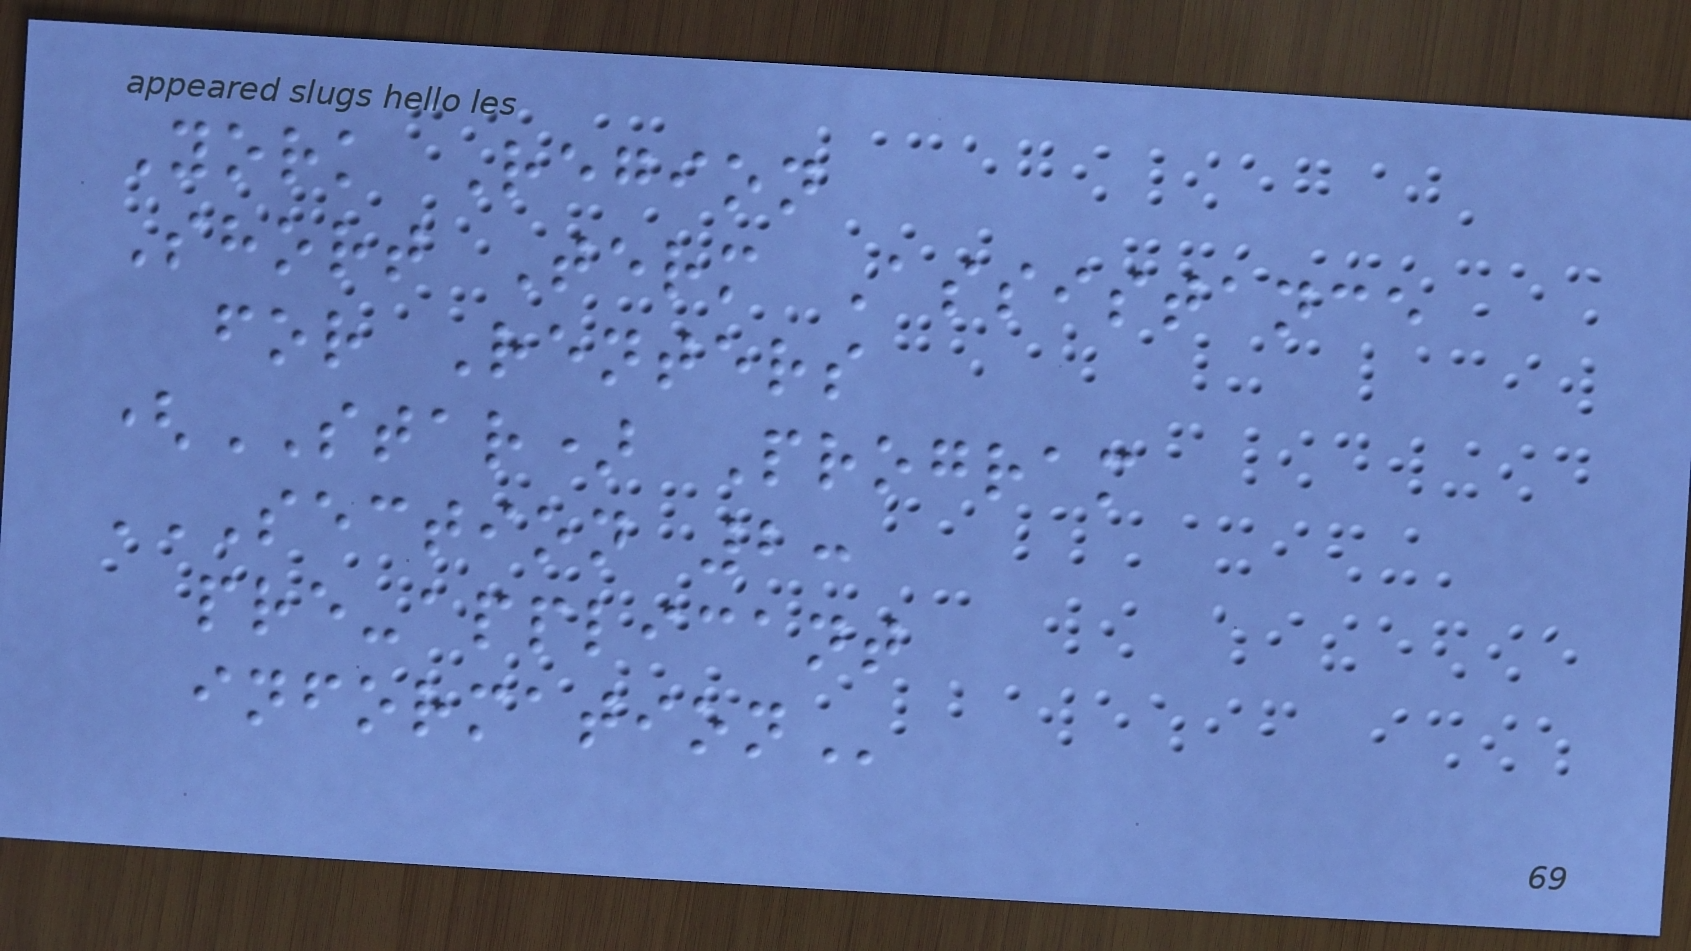York Region
Short Term Assistance
for Renters
(STAR) Program
SECTION 2:
PRE-APPLICANT
INFORMATION
